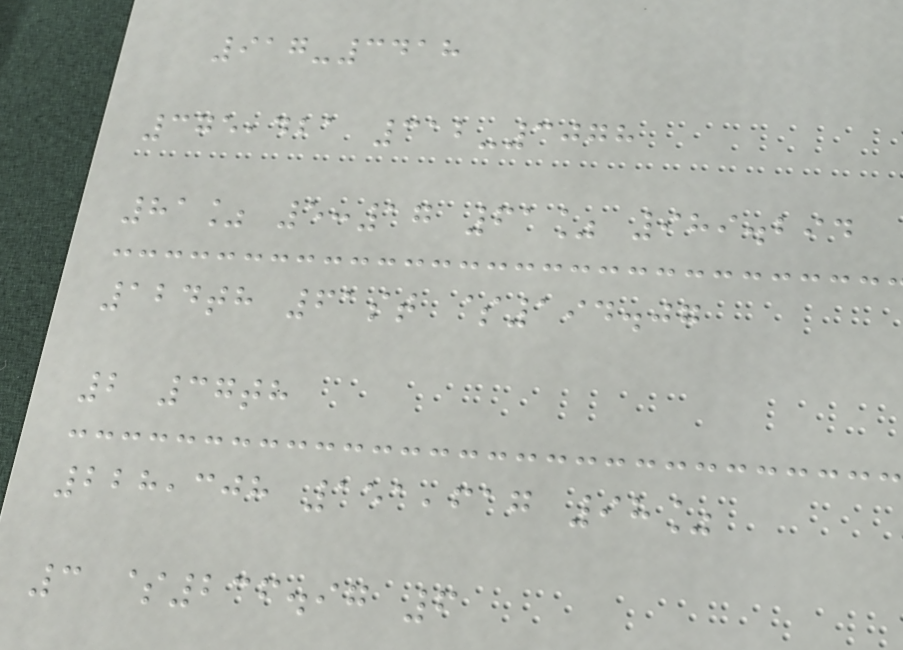917-3418
375,421 312-3078
81% 5:17 61% 989.294
124th 61st $194.07
2 37th
228,308 151,617 98%
3 $236.97 6
